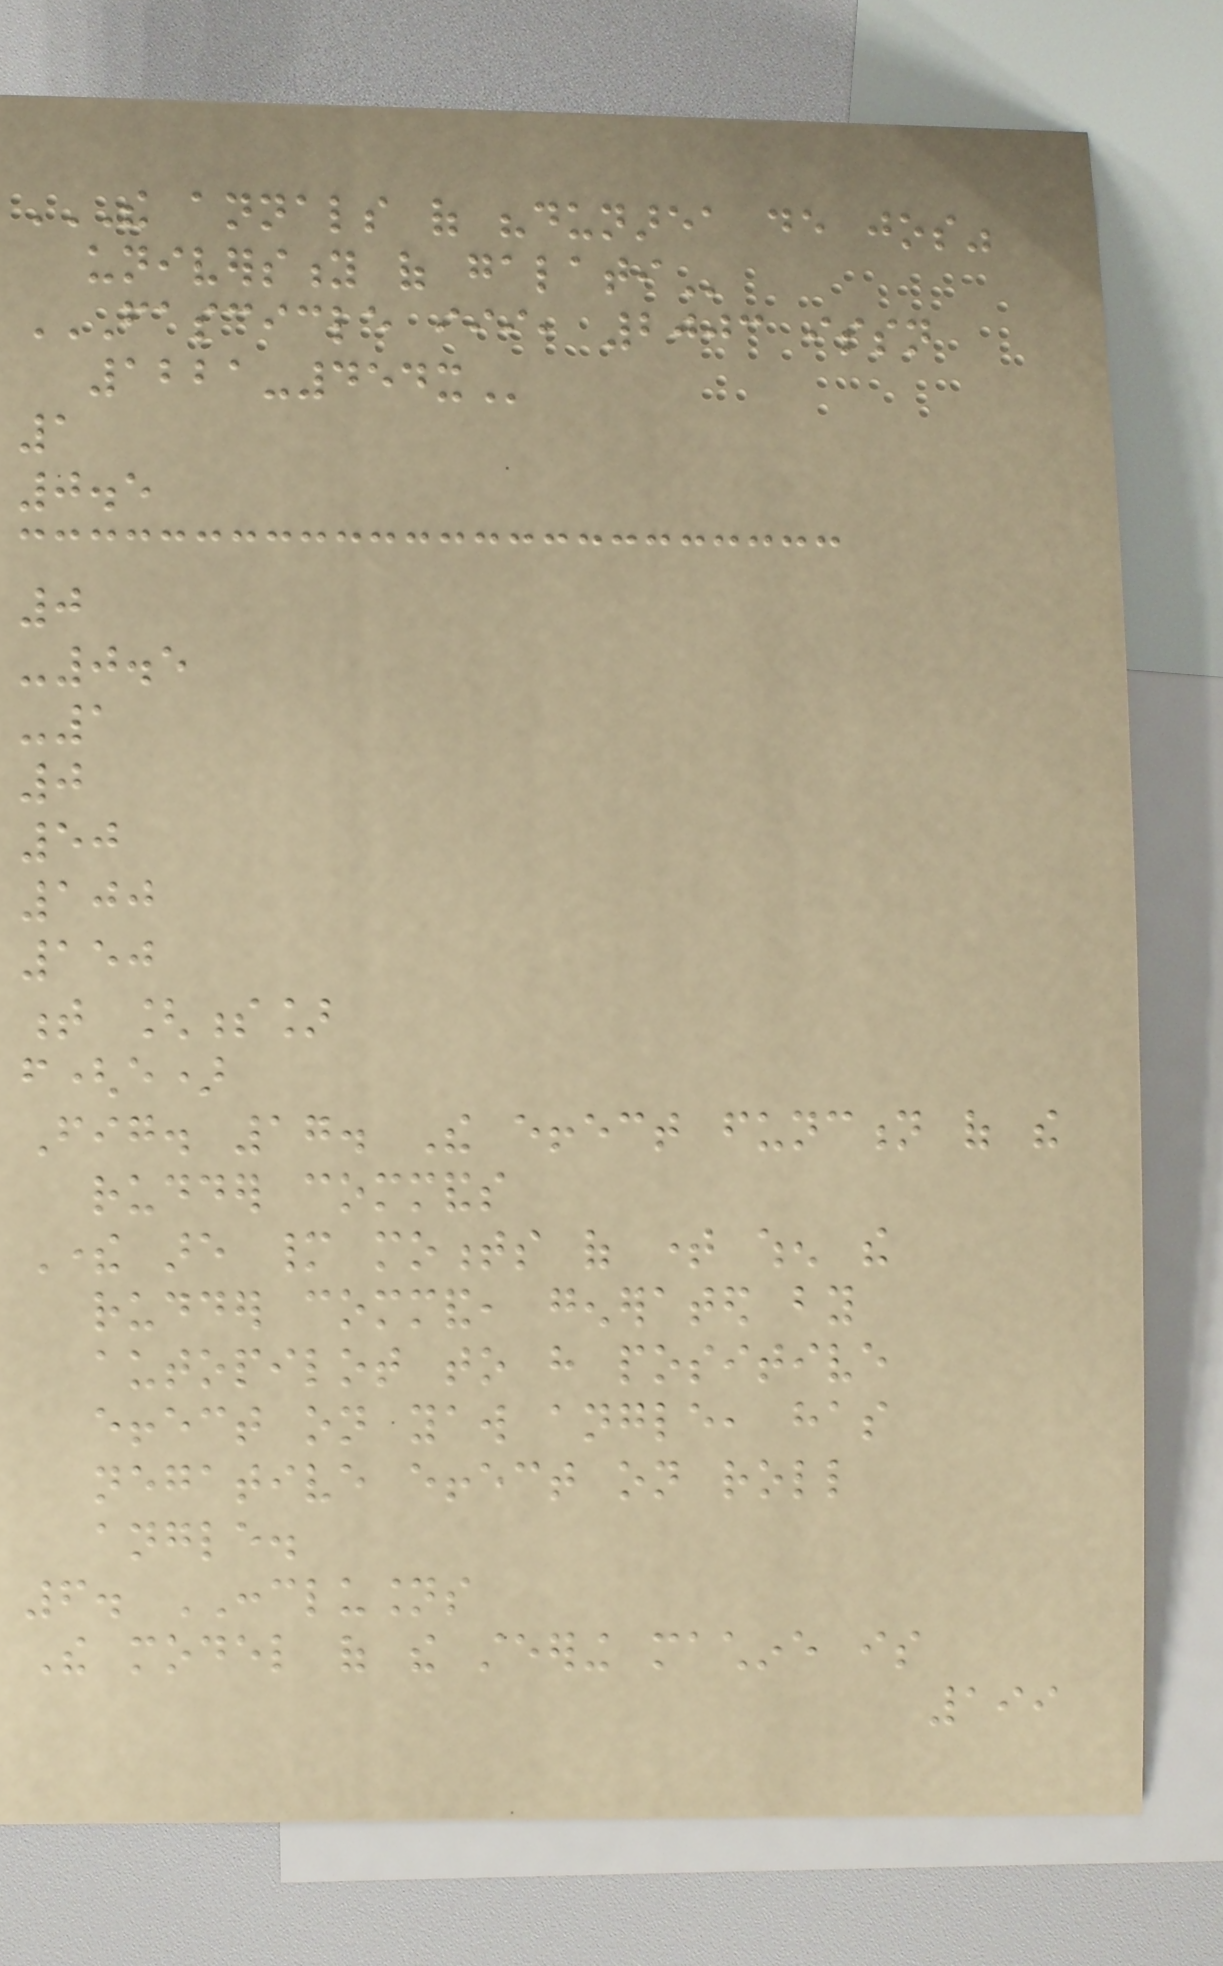THE ANNALS OF "DUNAREA DE JOS"
UNIVERSITY OF GALATI
FASCICLE III, 2003 ISSN
1221-454X
1
0.5
0
-0.5
-1
0
50
100
150
t [s]
f(e)
Fig. 17. The effect function of the
rudder commands
There are many moments of time when the
rudder command, generated by
autopilot to have positive
effect on yaw angle, has
negative effect on roll
angle.
6. CONCLUSIONS
The model of the steering machine is
199
